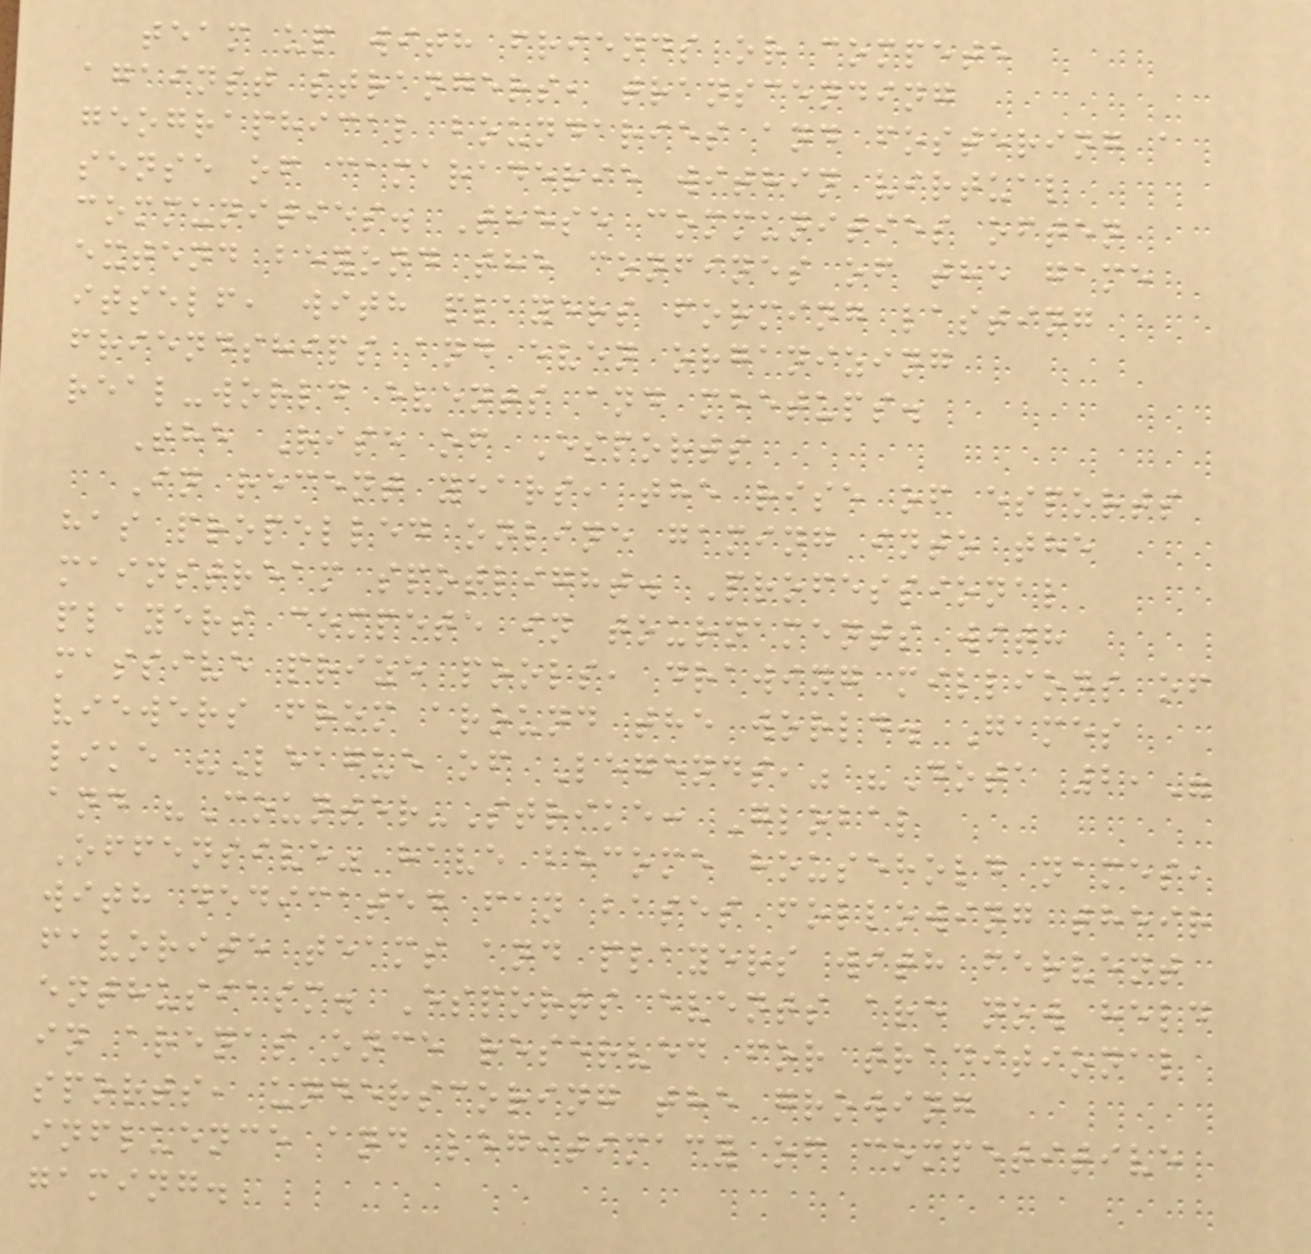team up with friends or compete
against strangers, transcending
geographical boundaries and fostering a
sense of camaraderie within virtual
communities. These communities often
extend beyond the confines of the game
itself, with players forming lasting
friendships and even organizing
real-world events and meetups.
The Rise of Esports
In recent years, the rise of esports
has propelled online gaming into the
mainstream spotlight. Professional
players compete in tournaments with
massive prize pools, drawing millions of
viewers from around the world. Games
like "League of Legends," "Dota 2,"
and "Counter-Strike: Global
Offensive" have become household names,
with dedicated fan bases following their
favorite teams and players with fervent
enthusiasm. Esports events are now held
in arenas once reserved for traditional
sports, underscoring the growing
influence and legitimacy of competitive
gaming.
